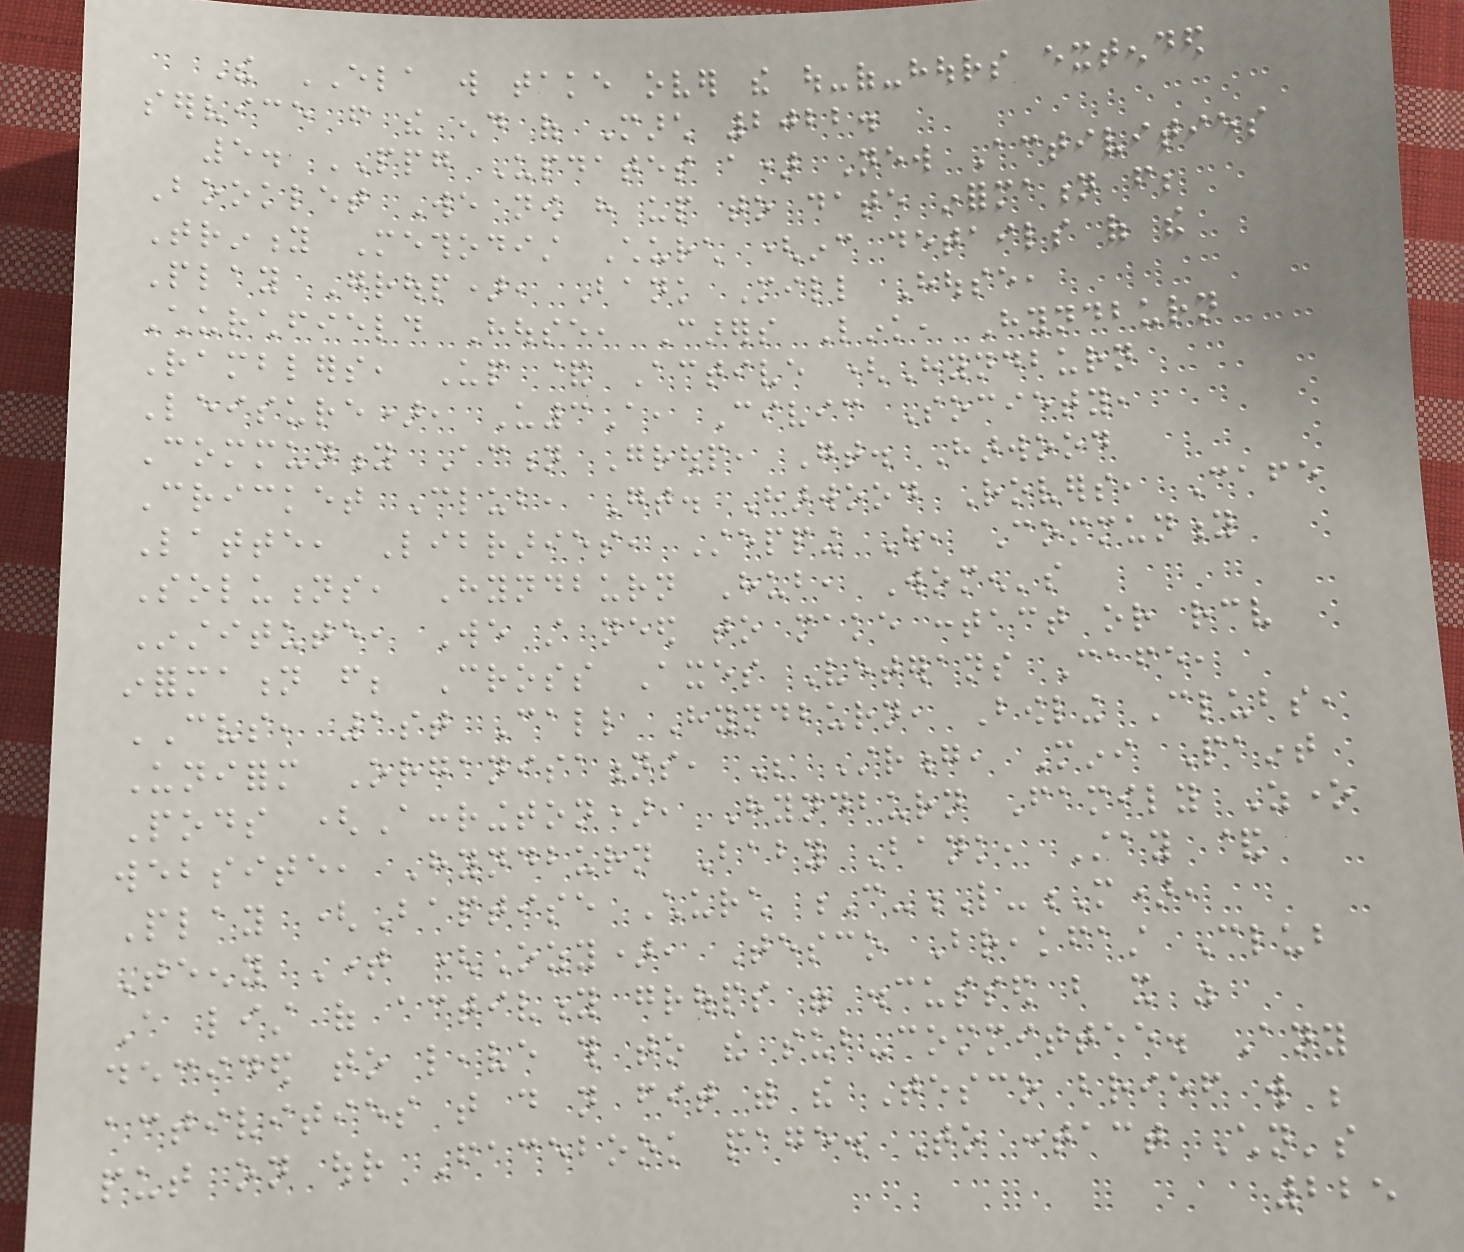The ELA will take over the out-of-hours extended
service from the end of March 2022.
5. PPG Updates a) New Activities
Booklet We now have up to date information from;
Trinity Methodist Church (inc details of the
Play Group), Bank Mill House,
Churchfield House, Carers Link, Hyndburn
Ramblers, Up & Active (Hyndburn
Leisure), U3A, Civic Society,
Community Action Group, Gt. Harwood
Cricket Club, Gt. Harwood Rovers, Cafe
Latte, Libraries, Stepping Out, Community
Solutions, Hyndburn Hub, Women's
Institute, We still need to make contact or receive
information from; Cross Axes Veterans Cafe,
CVS, 1st Call Hyndburn, Bowling Clubs,
Uniform Organisations, Be Strong, Mini Paint
Pods (Accrington), Hyndburn Family Zone
website, Hyndburn Baby Bank, Stay &
Play (Baptise Church C-L-M),
Teeny Time (Ozy), Tesco Breakfast Club
A list of activity groups were discussed but it was
decided to leave this to the sub-committee. Any
activities that do not fit with the Tesco brief will be
put on our Facebook page. To contact Children's
225
